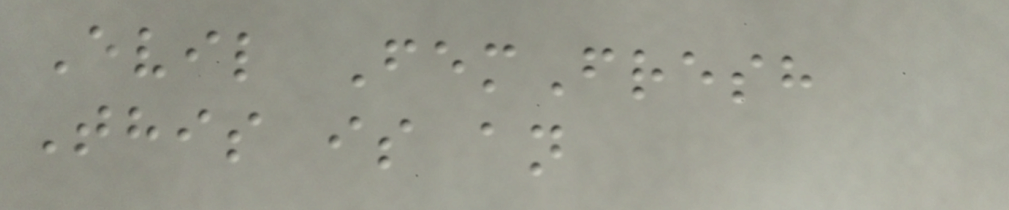Evil FemFresh
This is an
